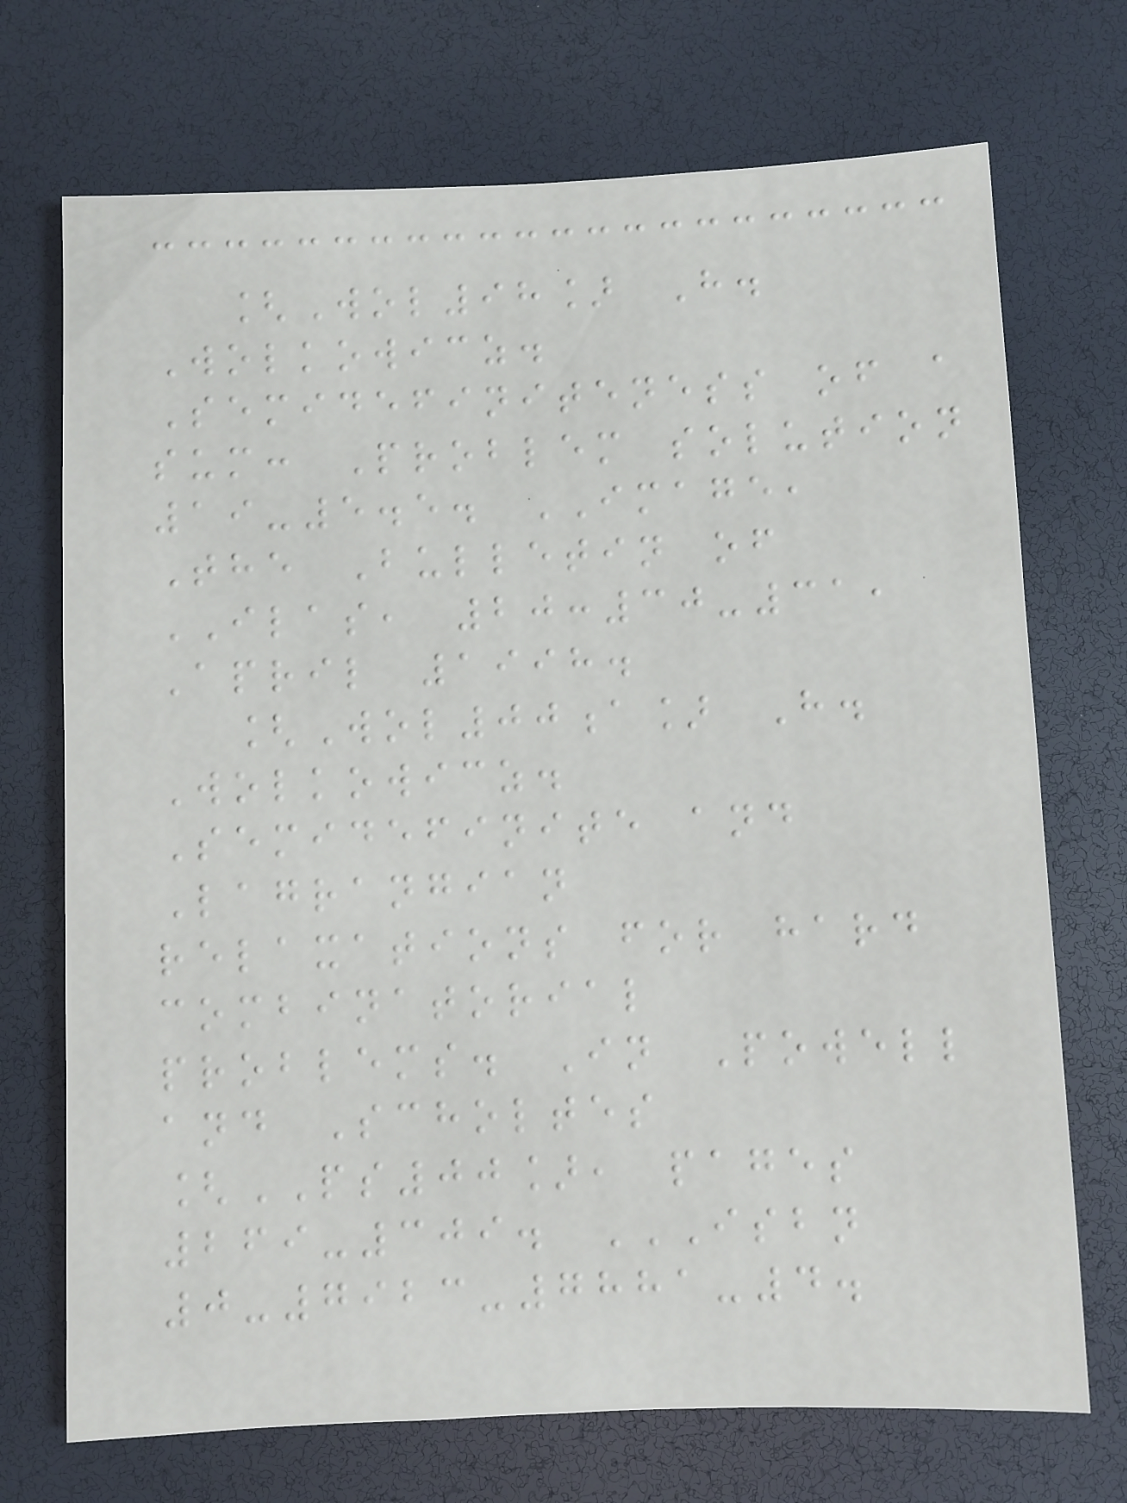[Wol98] H.
Wolkowicz.
Semidefiniteness of a
sum: Problem solution
19-5.5. IMAGE,
The Bulletin of
ILAS, 20:30-31,
April 1998.
[Wol00a] H.
Wolkowicz.
Semidefinite and
Lagrangian
relaxations for hard
combinatorial
problems. In Powell
and Scholtes
[PS00], pages
269-309. ISBN
0-7923-7881-4.
